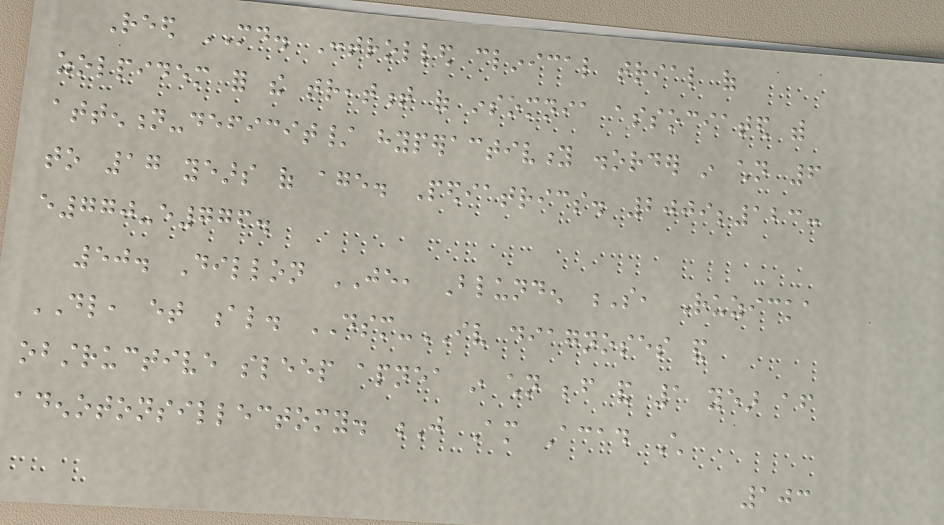Reed MD. Controlled clinical trial of
zolpidem for the treatment of insomnia associated with
attention-deficit/ hyperactivity disorder in children 6
to 17 years of age. Pediatrics. 2009;123:
e770-e776.
50. Dillon JE, Blunden S, Ruzicka
DL, et al. DSM-IV diagnoses and
obstructive sleep apnea in children before and 1 year after
adenotonsillectomy. J Am Acad Child
103
